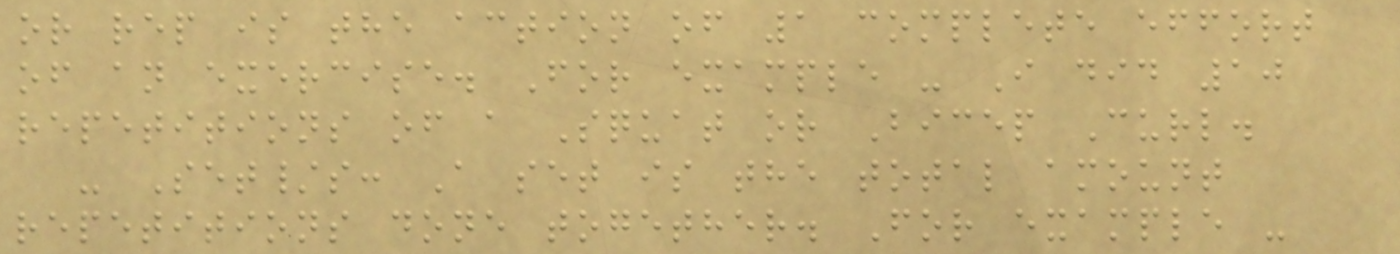or rep is the action of 1 complete effort
of an exercise. For example - I did 10
repetitions of a Squat or Bicep Curl.
- Set/s: A set is the total amount
repetitions done together. For example -
